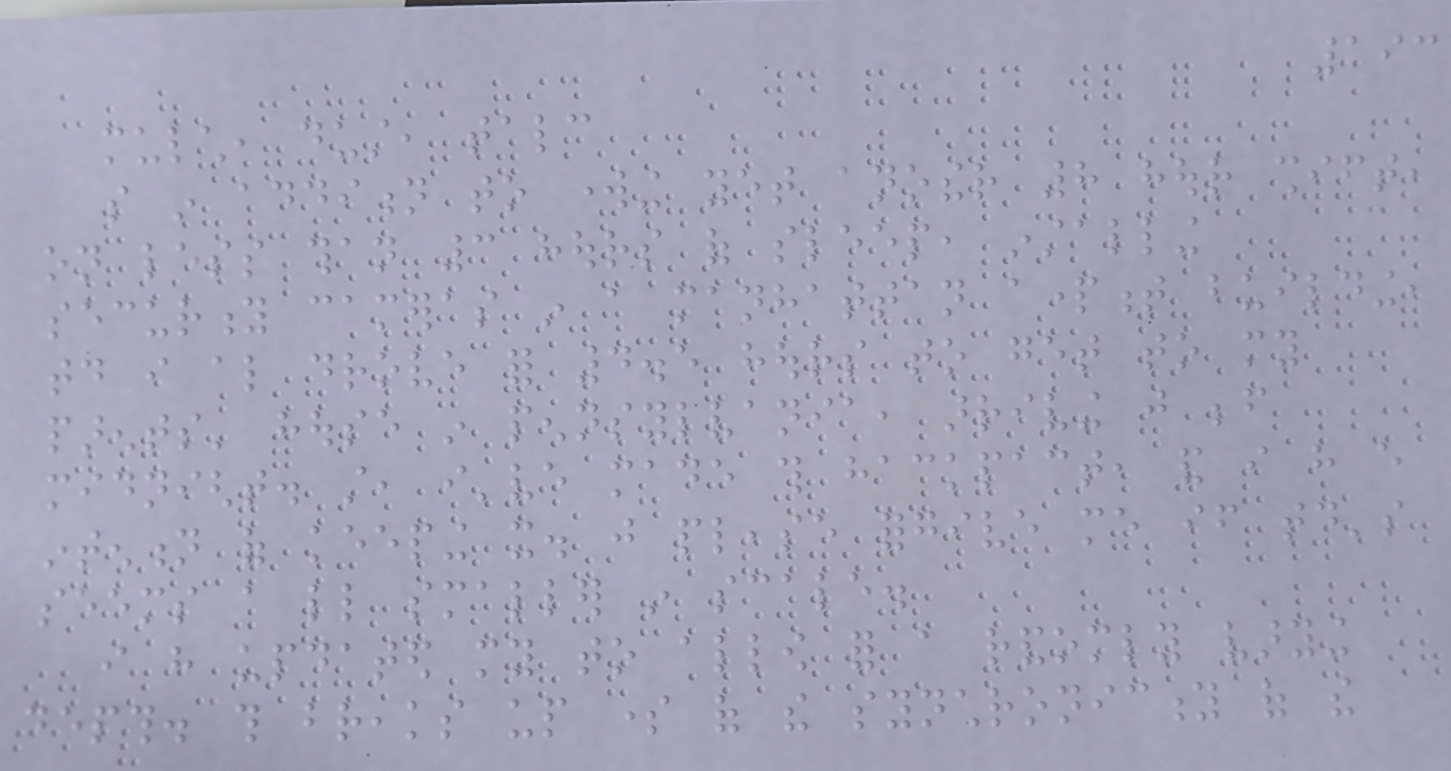193
mulch, dust, talc
so in addition to working yet another 8 hour shift,
on less than 3 hours of sleep, installing
security cameras in a manhattan apartment building,
today i also drove for 4.5 hours to get to my
parents' house in pennsylvania, arriving just before
midnight. still, i've made this hackpact, and i have every
intention of keeping it. just please forgive me if today's
seems a little smaller in scale.
i have updated my to allow for a randomly varying
depth. this breaks up some of the synchronicity of the
